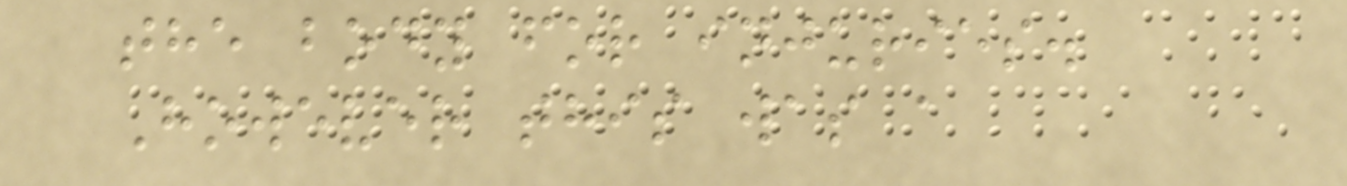the body for injuries.
However this was a
